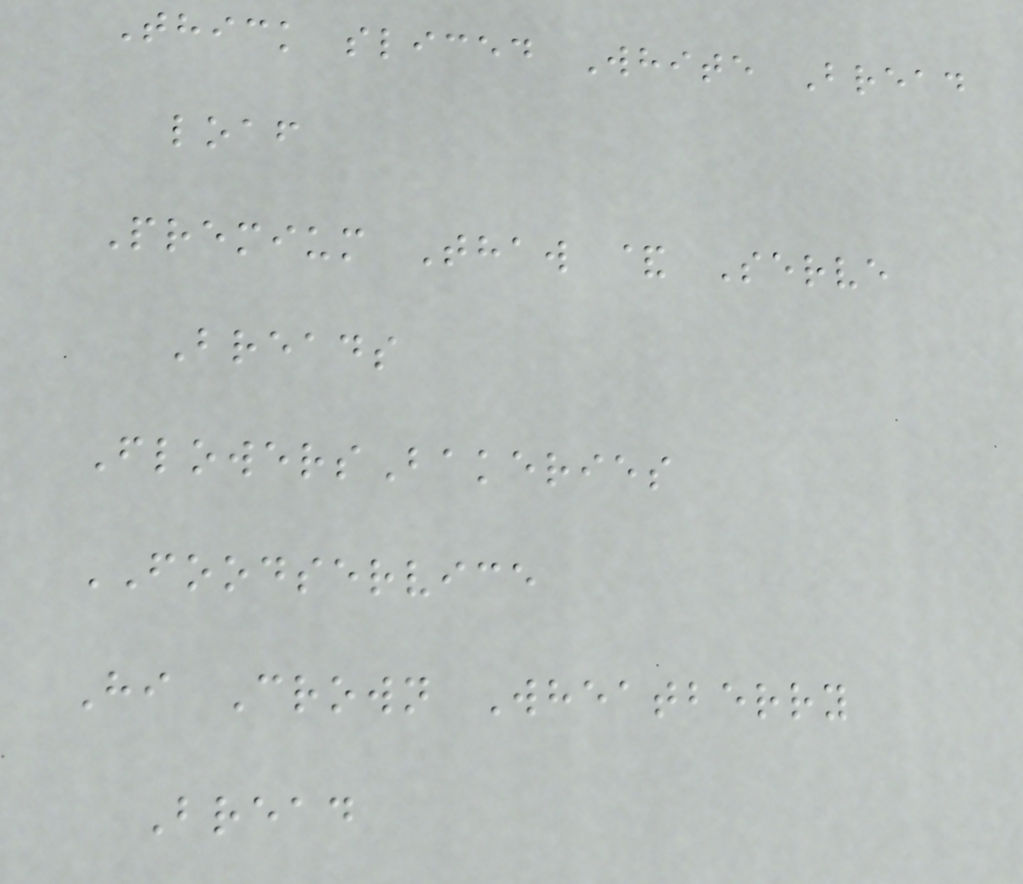Thick sliced White Bread
loaf
Premium Thaw & Serve
Breads
FlowersBakeries
FOODSERVICE
Hi Crown Wheatberry
Bread
